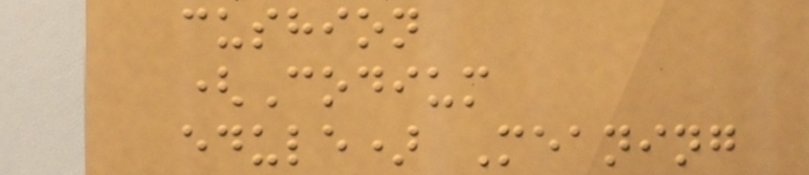cushion
(Codium
edule) Meaning
